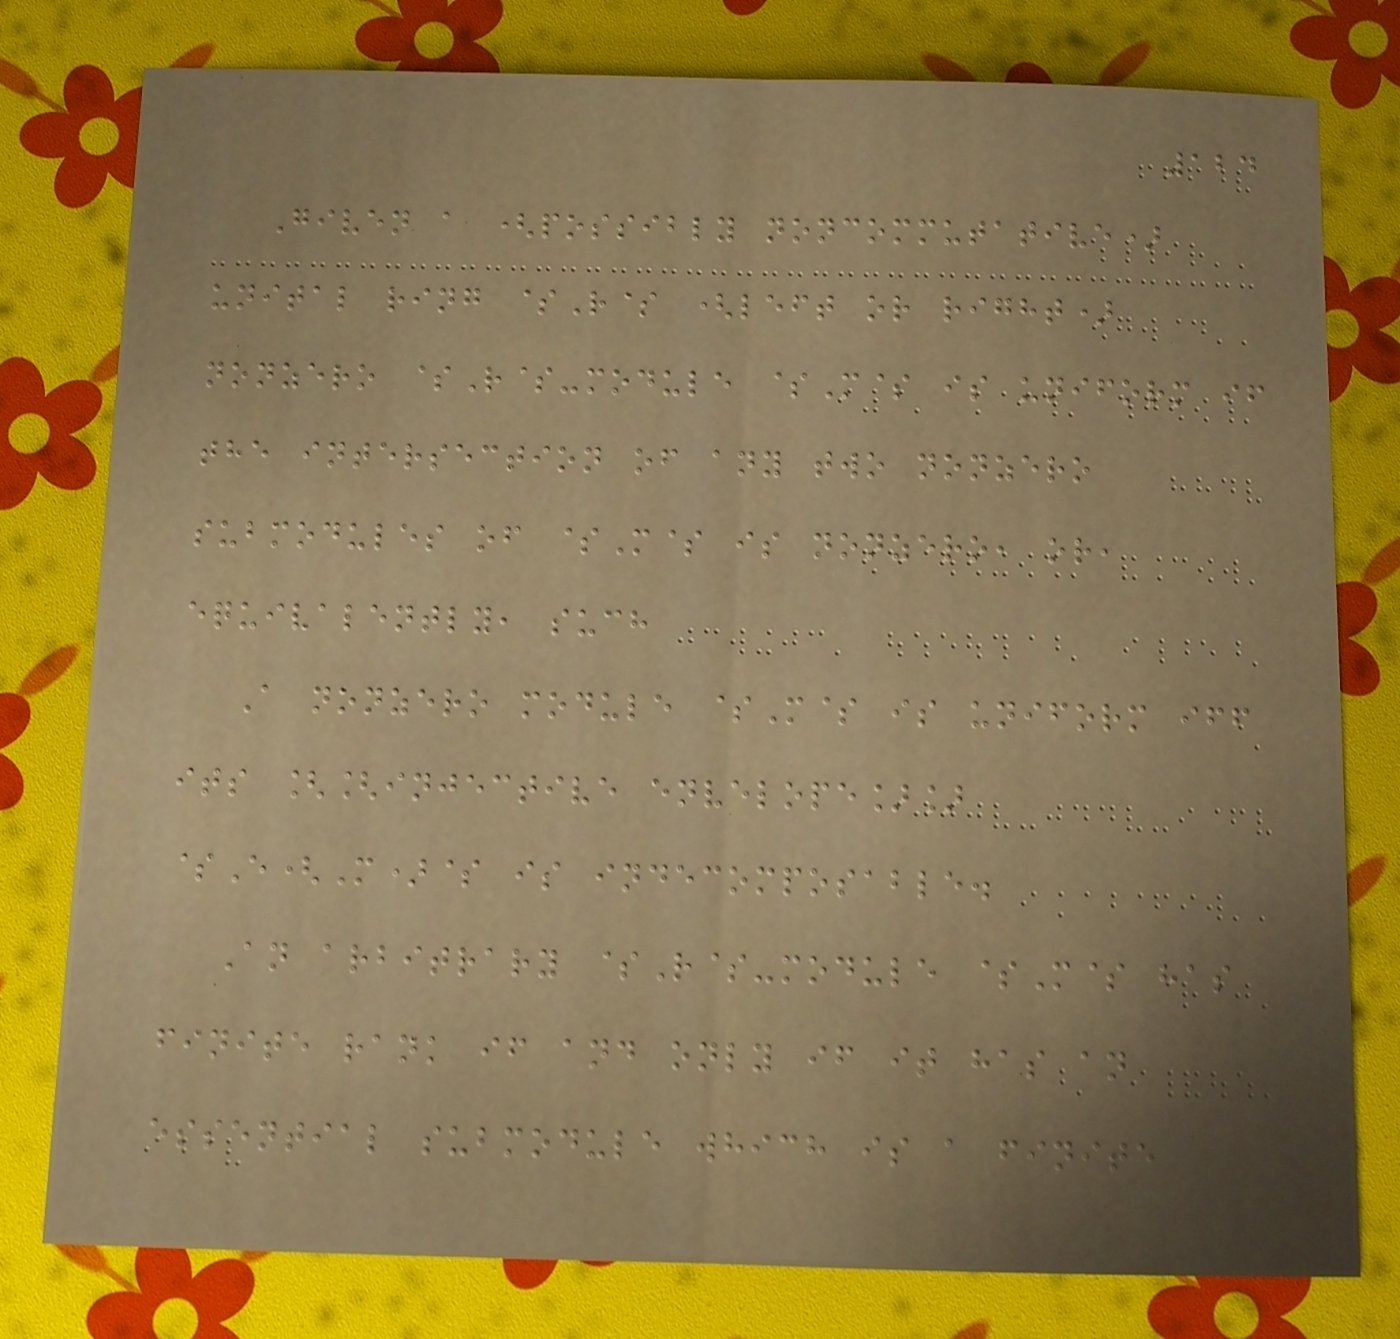124
Given a (possibly noncommutative)
unital ring $R$ (left or right)
nonzero $R$-module $M$ is uniform if
the intersection of any two nonzero
submodules of $M$ is nonzero, or,
equivalently, such
A nonzero module $M$ is uniform iff
its [[injective envelope]]
$E(M)$ is indecomposable.
An arbitrary $R$-module $M$ has
finite rank if and only if it has an
essential submodule which is a finite
